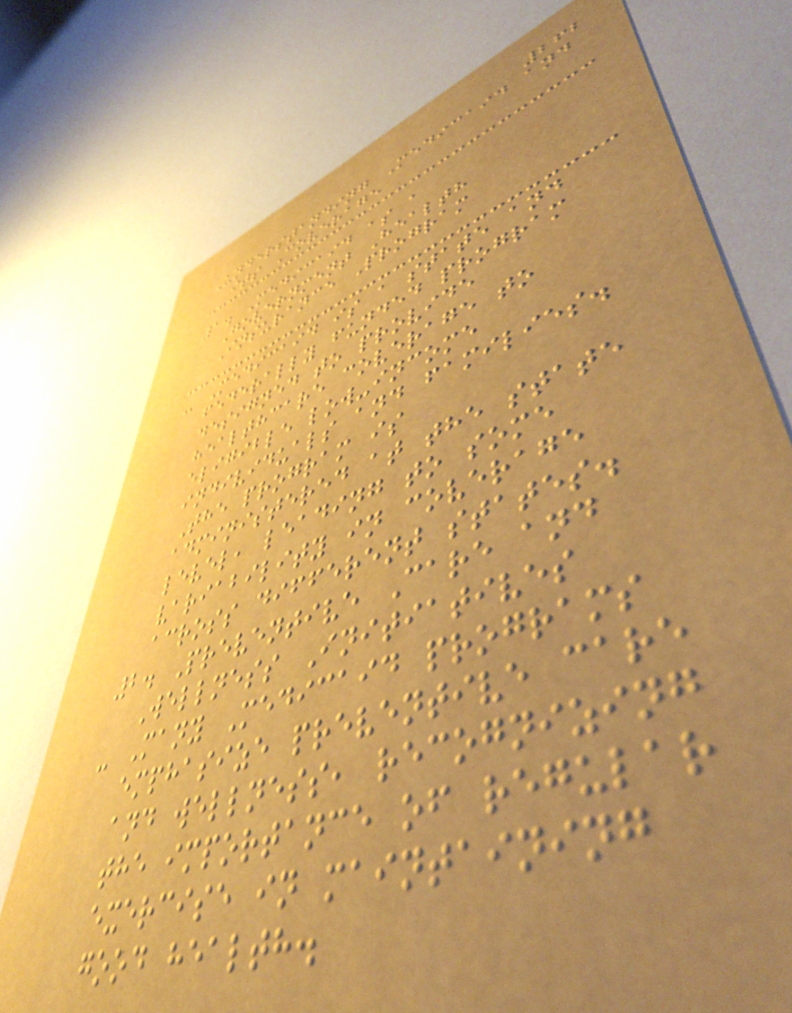262
Understanding Medicaid and
its Coverage
1. Medicaid as a
Government Health
Insurance Program
- Medicaid is a state and
federally funded program
designed to provide
healthcare coverage to
eligible low-income
individuals and families.
The program is
administered at the state
level, leading to some
variability in coverage
across different states.
2. Preventive Care and
Wellness Initiatives
- Many Medicaid programs
emphasize preventive care
and wellness, recognizing
the importance of regular
exercise in maintaining
good health.
